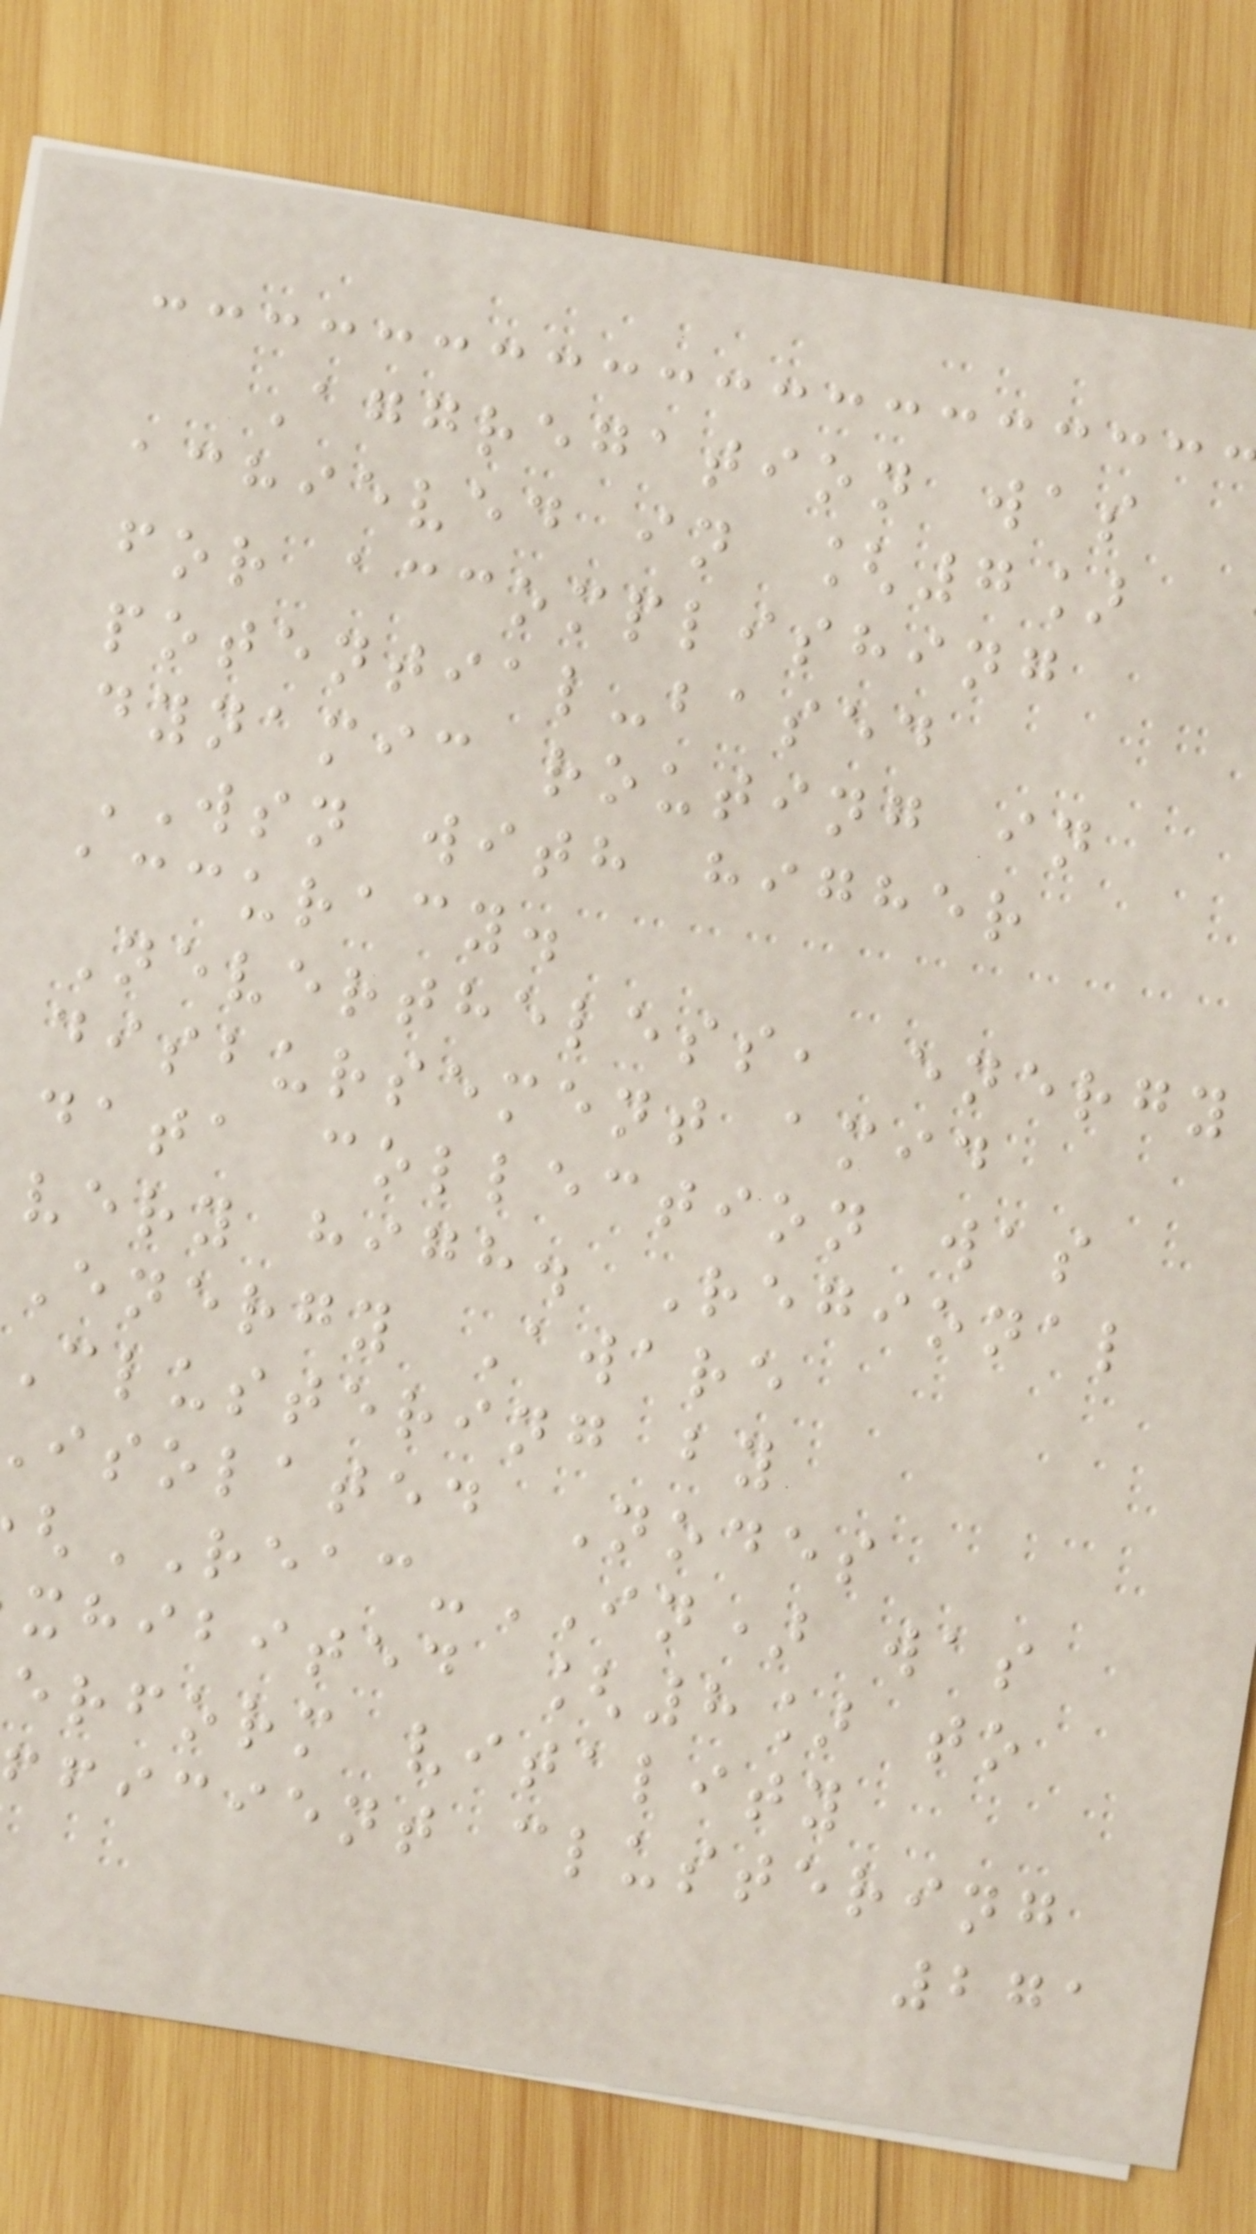Aggregation was
achieved in [7]
for accomplishing
potential-based
dynamic routing in
WSN with higher
accuracy.
Nevertheless, energy
disbursement amid
data collection was
very high. Regional
Energy Aware
Clustering by
isolated Nodes
REAC-IN) was
xhibited [8] to
erform vitality
ficient clustering
271
